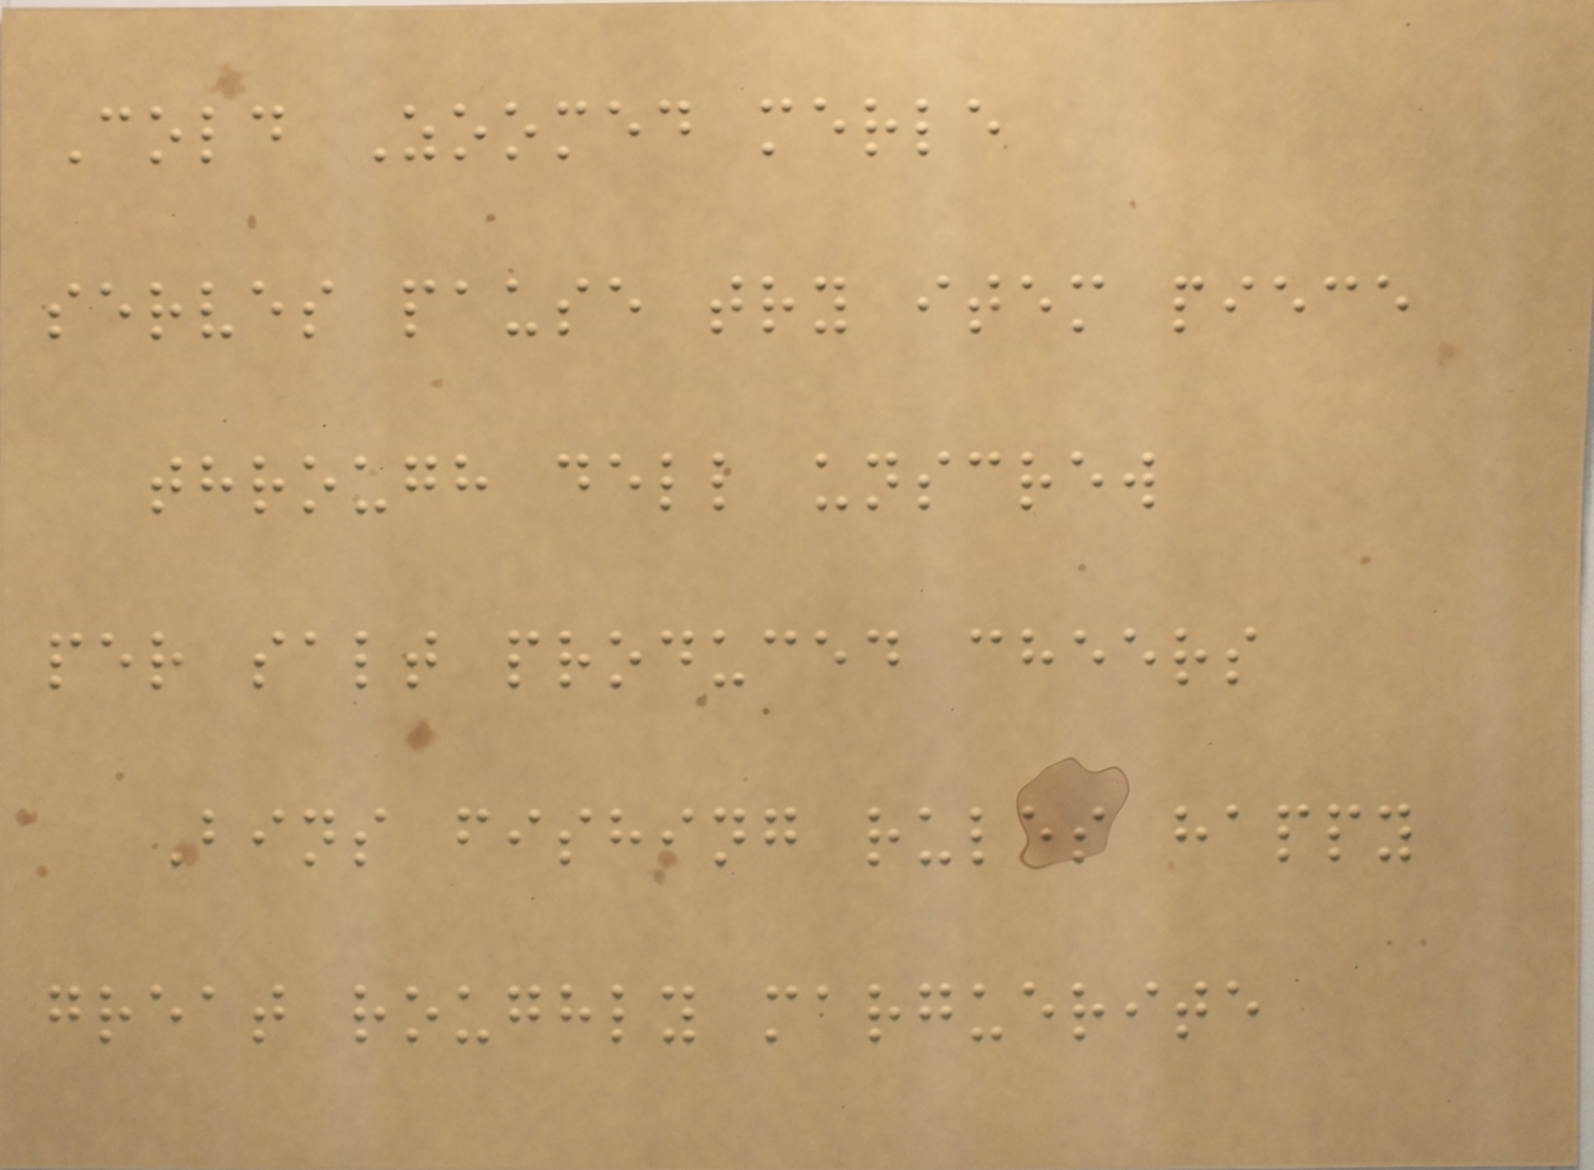Cold Zoomed merle
serves pause try item piece
through dell unscrew
per salt produced cheers
Bins fishing rules happy
great roughly marguerite
